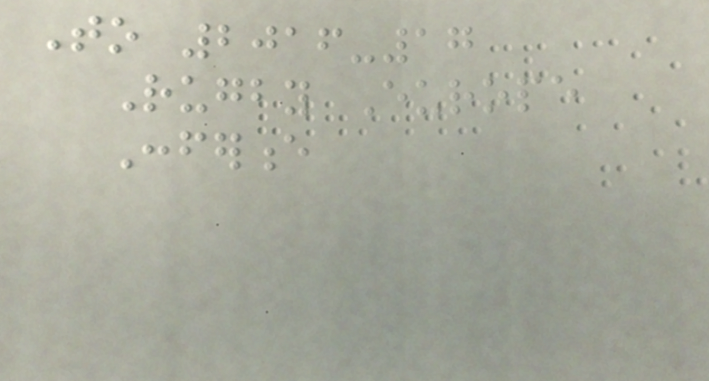To 2016-17
Rugby Europe
Conference
